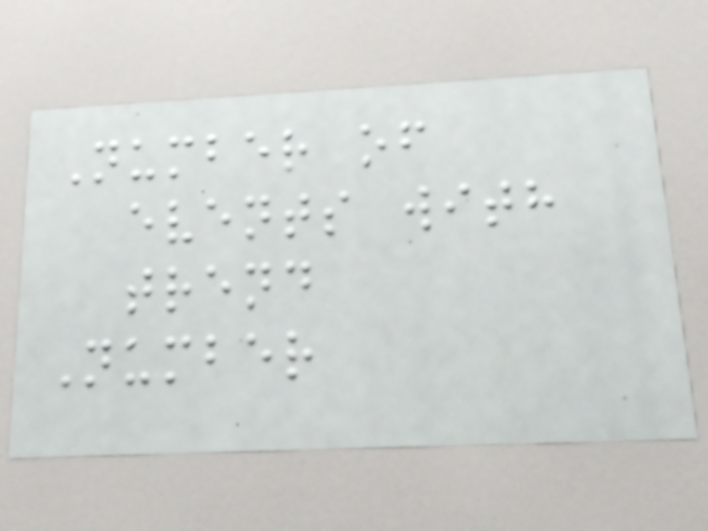Number of
events with
trend
Number
